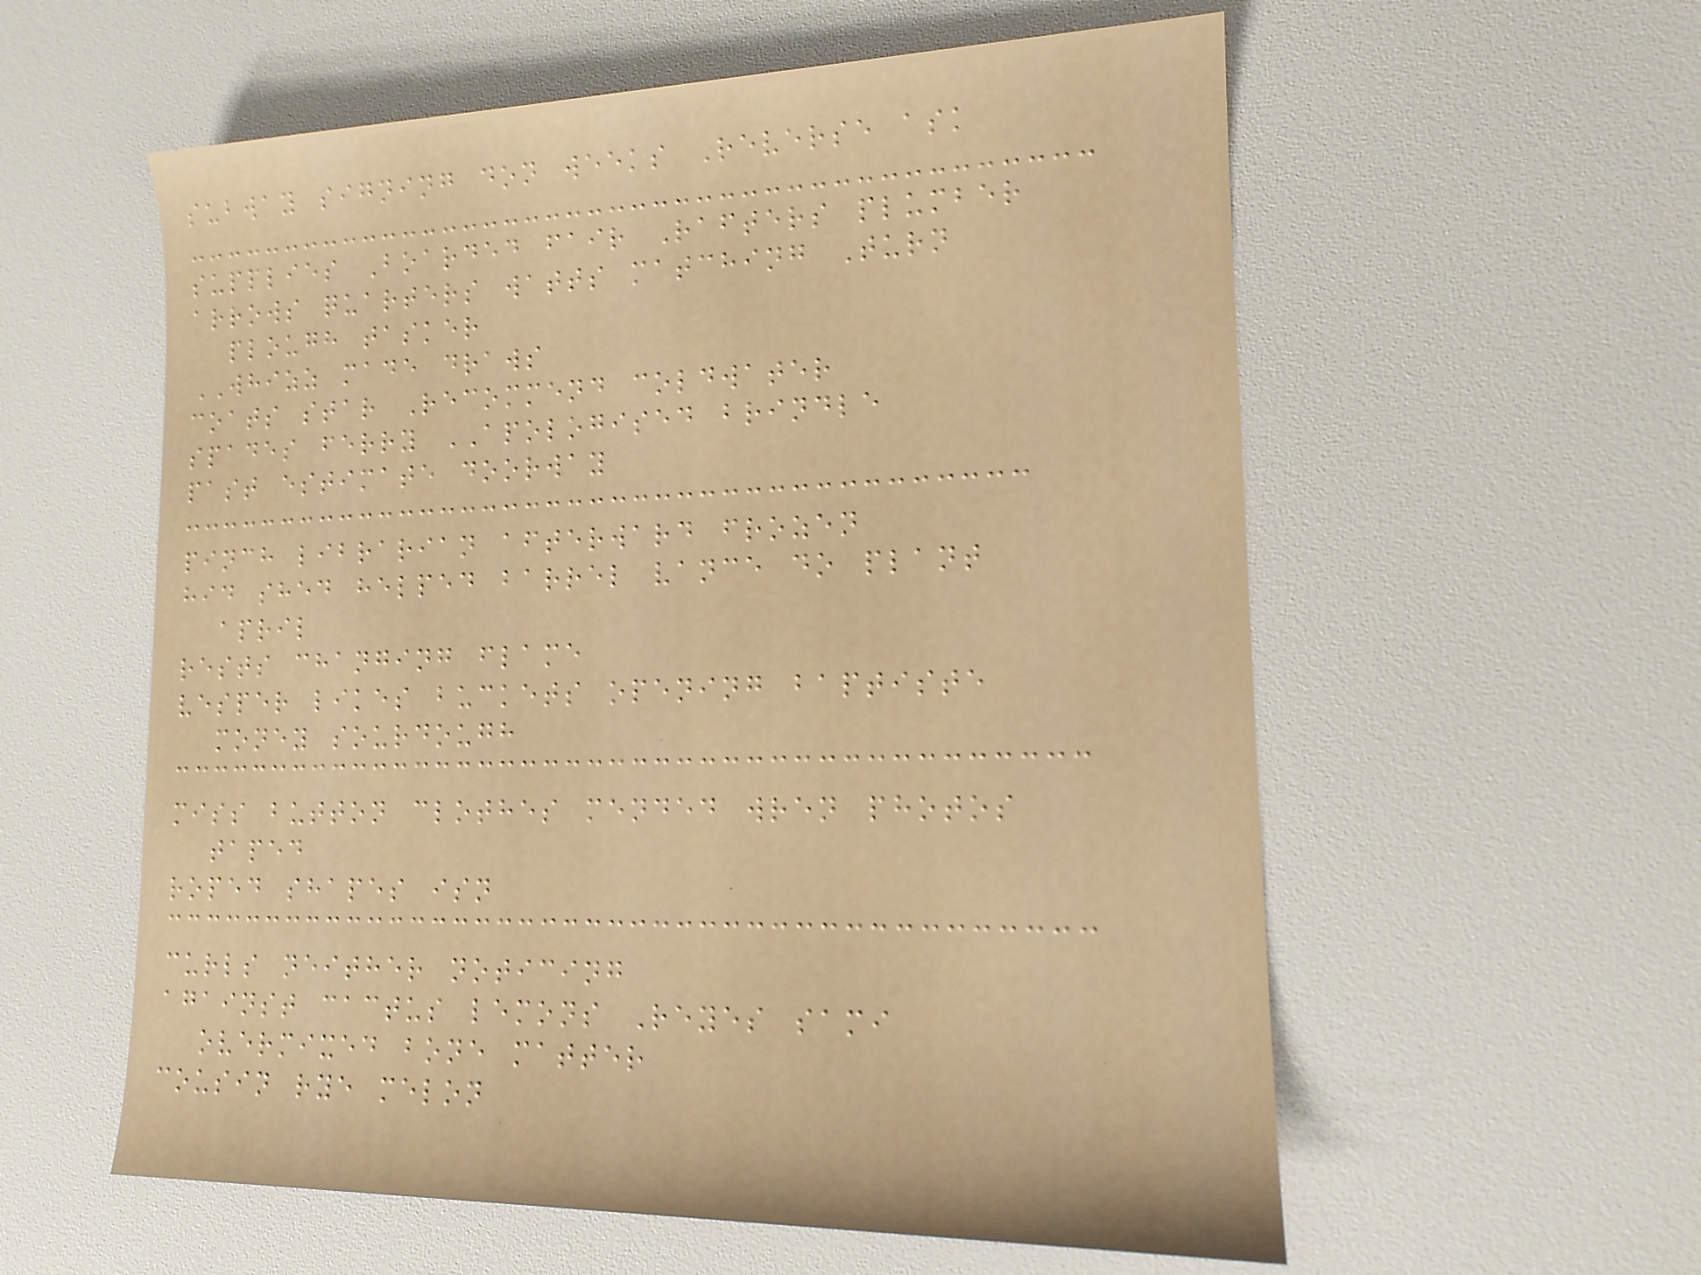subway signing don weeks Reverse ask
supplies Boarded fair Rafters plumber
arrows quarters watts matching Turn
plough tasker
WHIZZ made draws
coats star Recommend coldwater
spades ferry APOLOGISED brindle
past estimate doorway
pinch librarian afterward frozen
hid shed helped barrel vance do plant
april
rests changing flame
vesper likes buckets opening baptiste
money sourdough
miss button clothes mended wren photos
taped
roped shapes isn
curls neither noticing
against cactus lemons Reyes sami
overmixed bone matter
cousin rye melon
